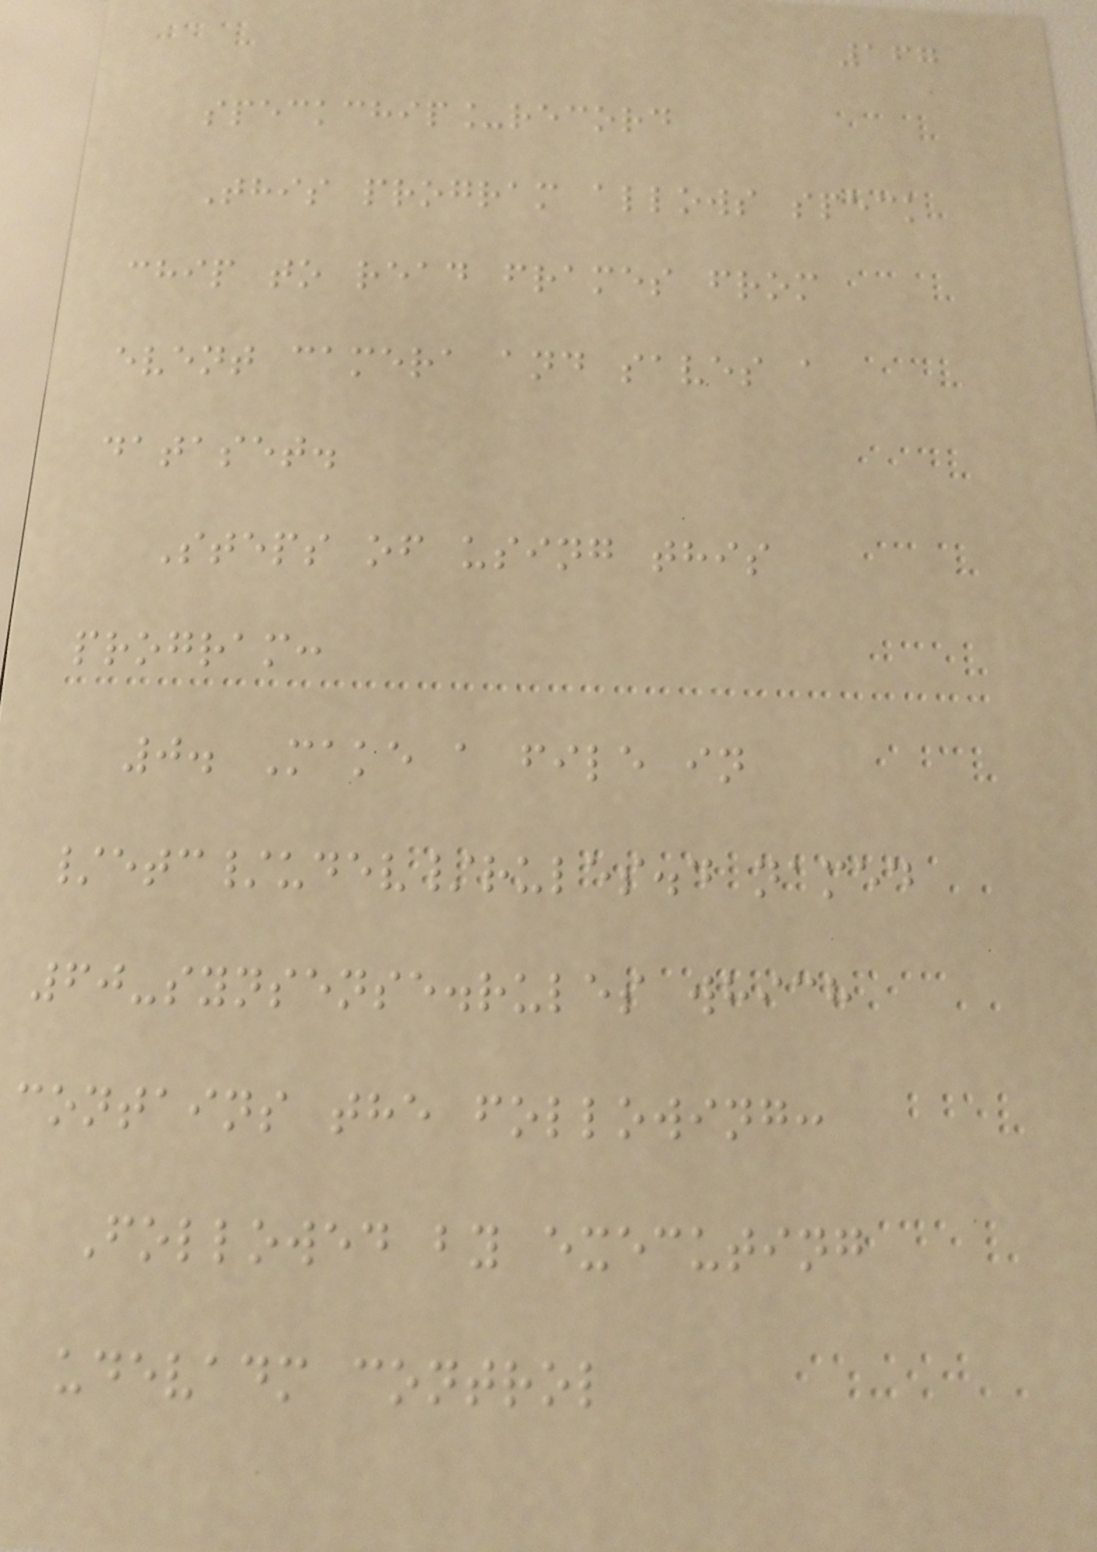167
speckchip_record
This program allows speck
chip to read frames from
event camera and saves a
dataset.
Steps of using this
program:
0. Make a file in
/etc/udev/rules.d named
60-synsense.rules which
contains the following:
Followed by executing
udevadm control
